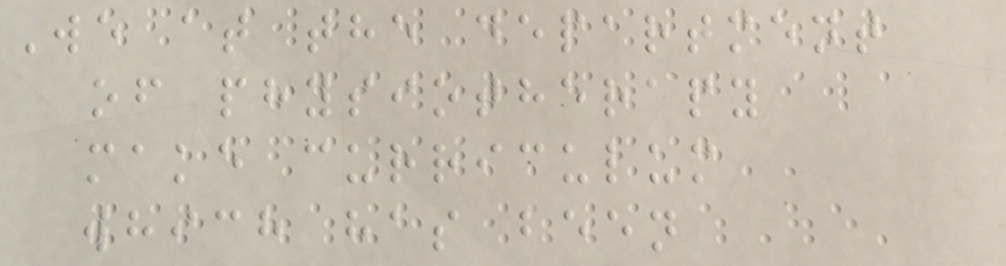We at the department
of physiotherapy
make curriculum
which has been
